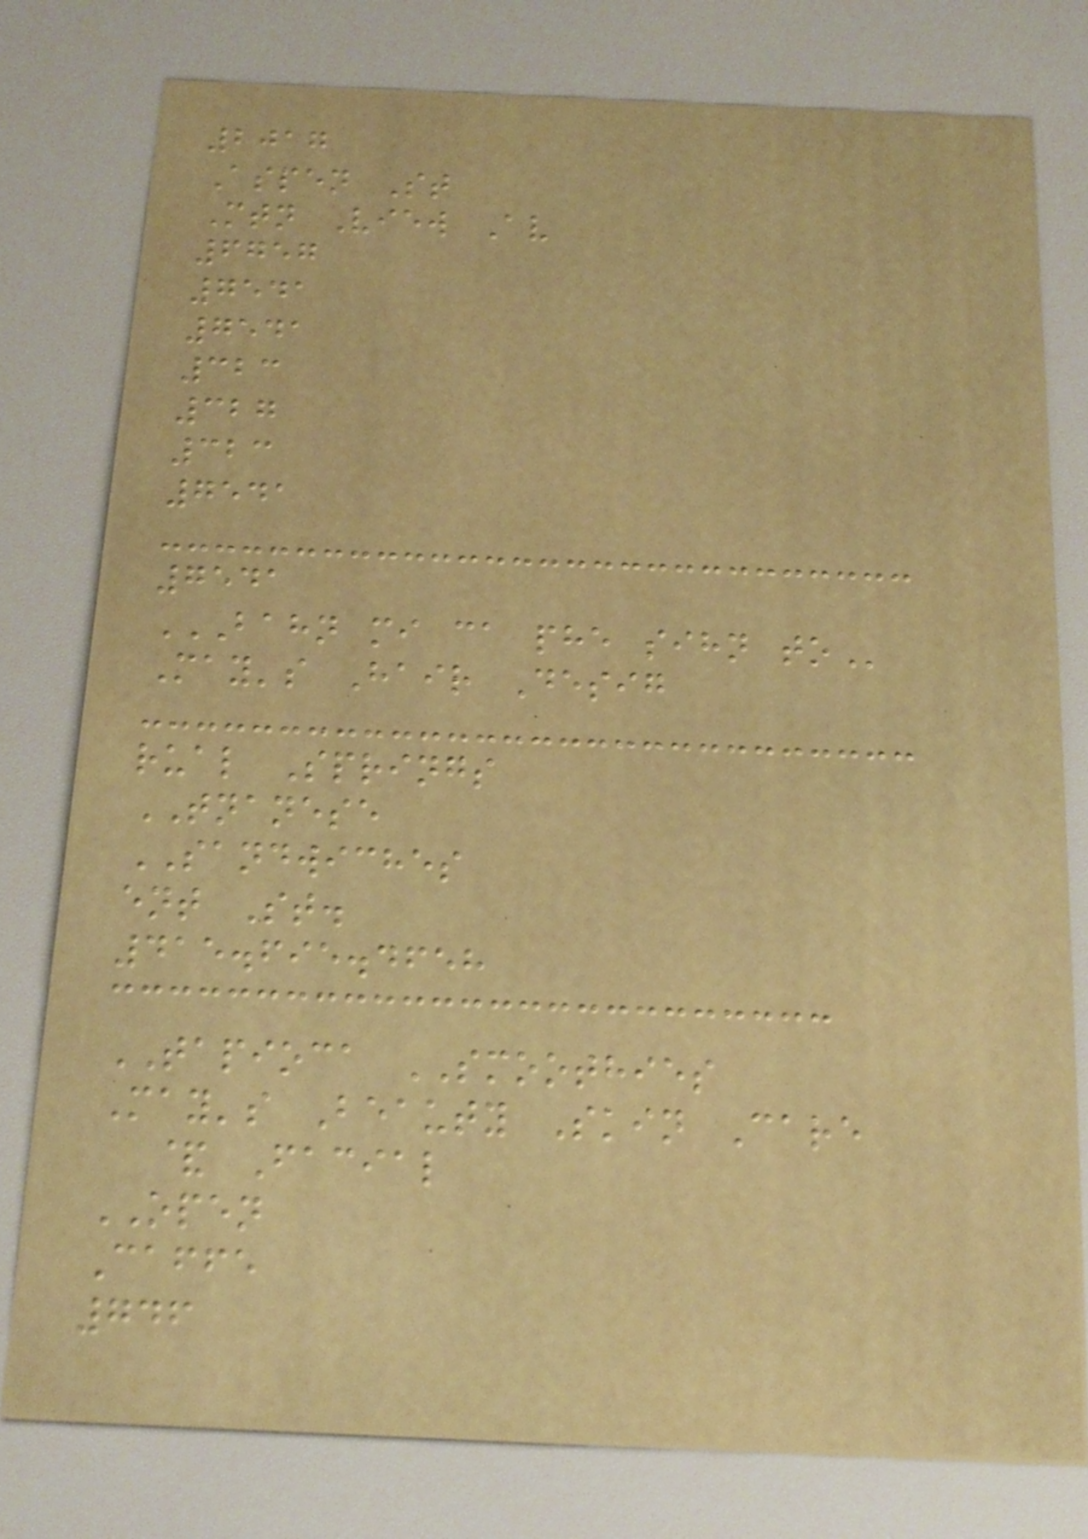2017
Aspen St
Mtn View Av
6757
7541
7541
323
327
323
7541
7541
BAHN MI CA PHE SIHN TO
May's Hair Desig
rual Springs
TNANESE
SANDWICHES
ent St.
415.695.4658
TAPIOCA SMOOTHIES
May's Beauty Skin Care
& Facial
OPEN
Caffe
746
